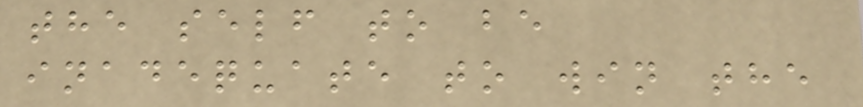the self to be
inadequate to win the
